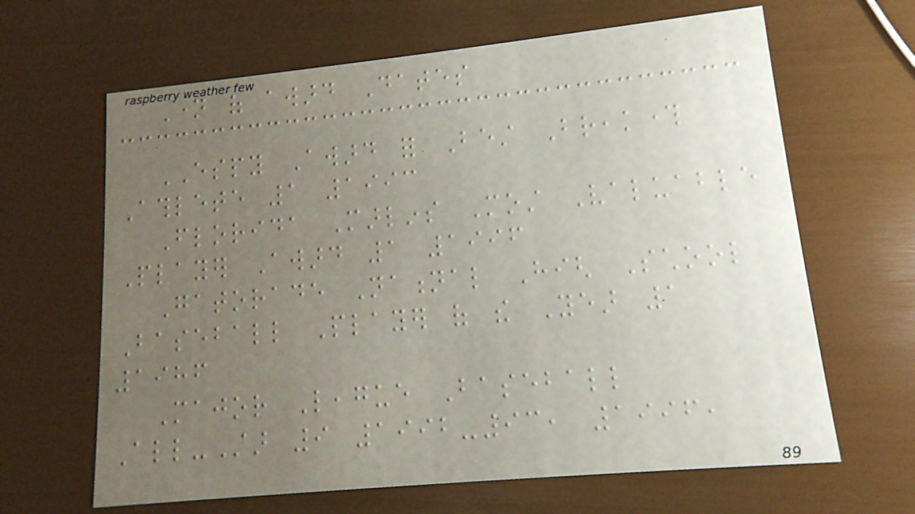Name of award Dates
ESPY Award for Best Breakthrough
Athlete 1 1993
Florida Marlins Most Valuable
Player Award 1 1996
Gatorade National High School
Baseball Player of the Year 1
1986
Major League Baseball
All-Star 9 1992-93, 1996,
